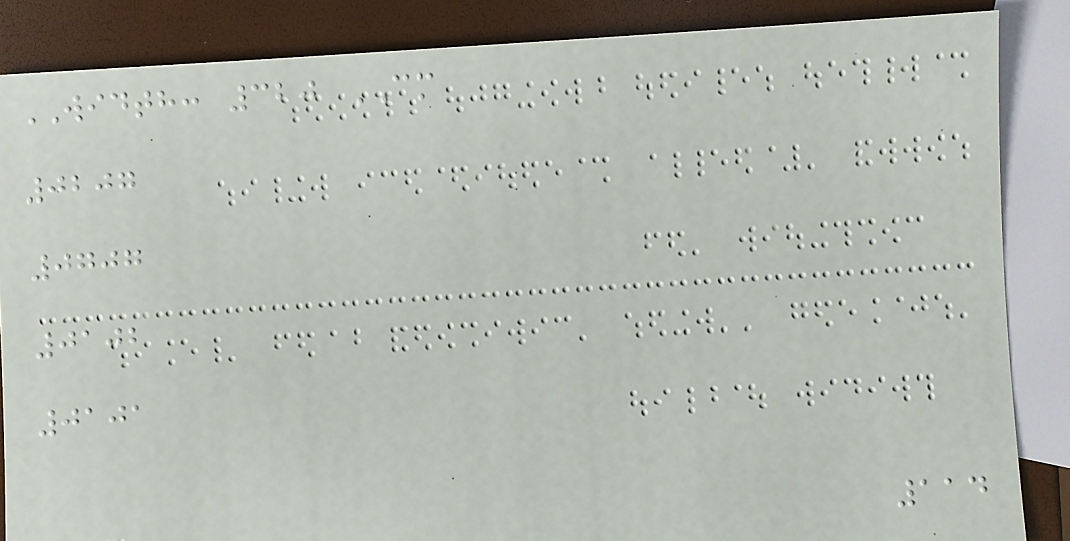WIDTH: 320 CM
0207
0707
0102
0101
114
